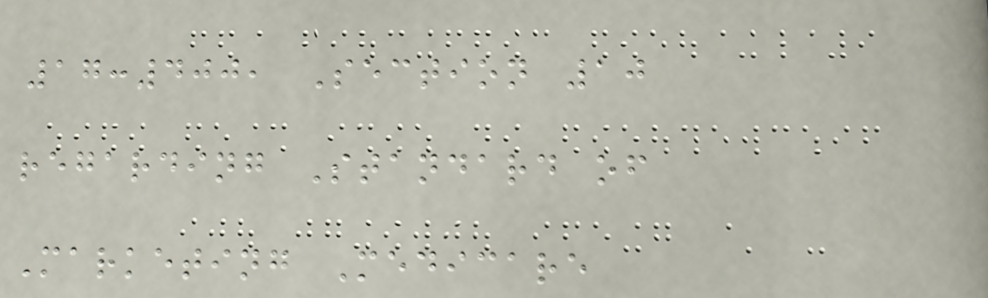17:400, Section 10
regarding Standard of
Marketing Medicare
